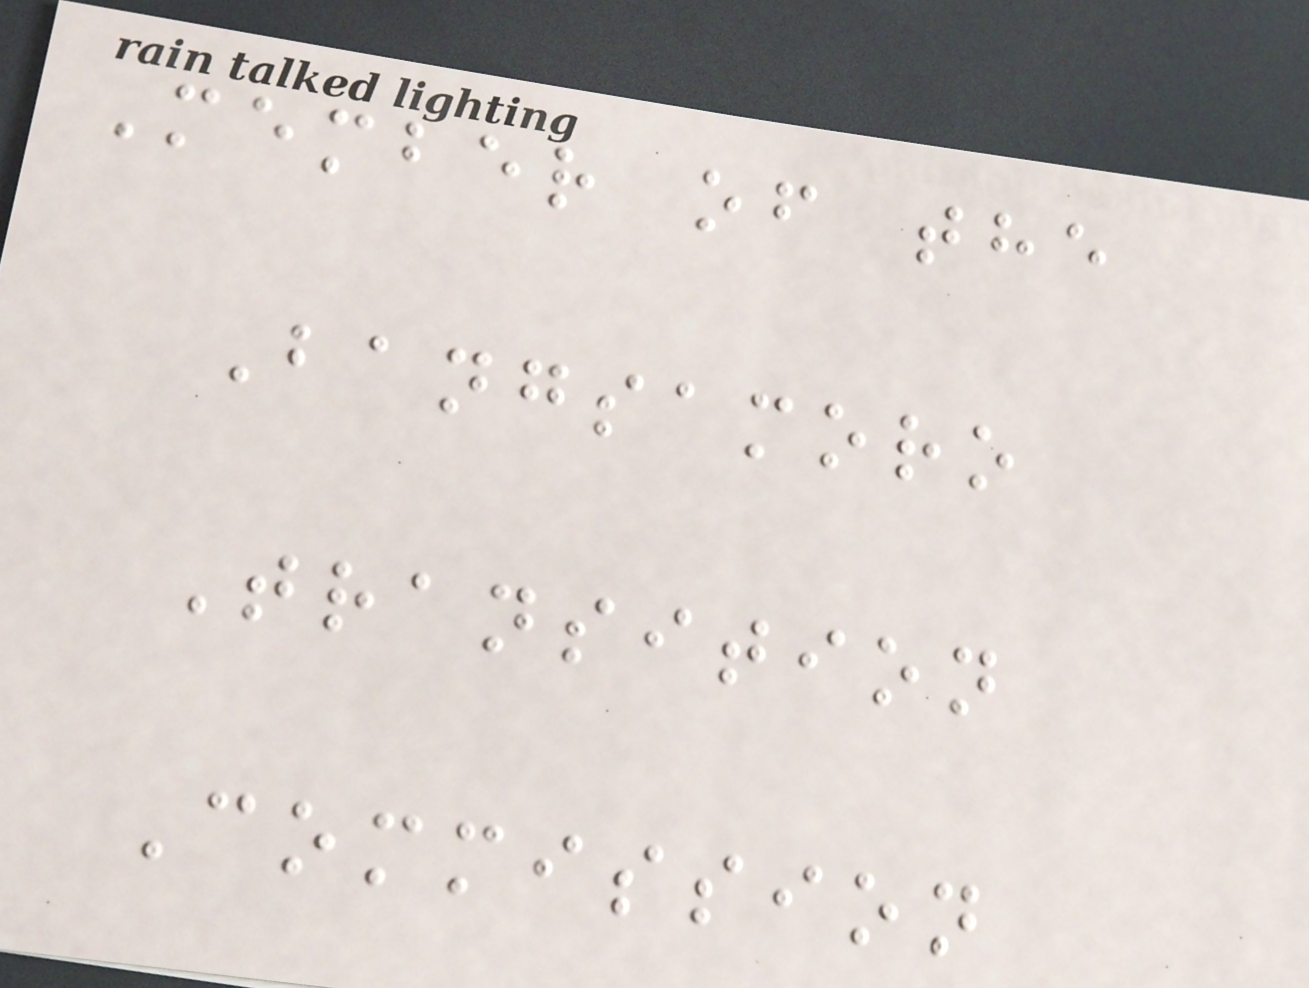Member of the
Bangsamoro
Transition
Commission
